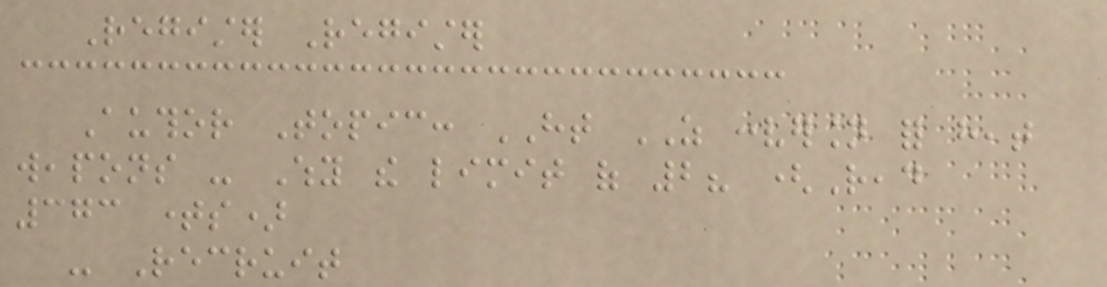Register Register
Author Topic: HT AS conversion for heat
weapons - Why the limit of 2? (Read
373 times)
- Recruit
